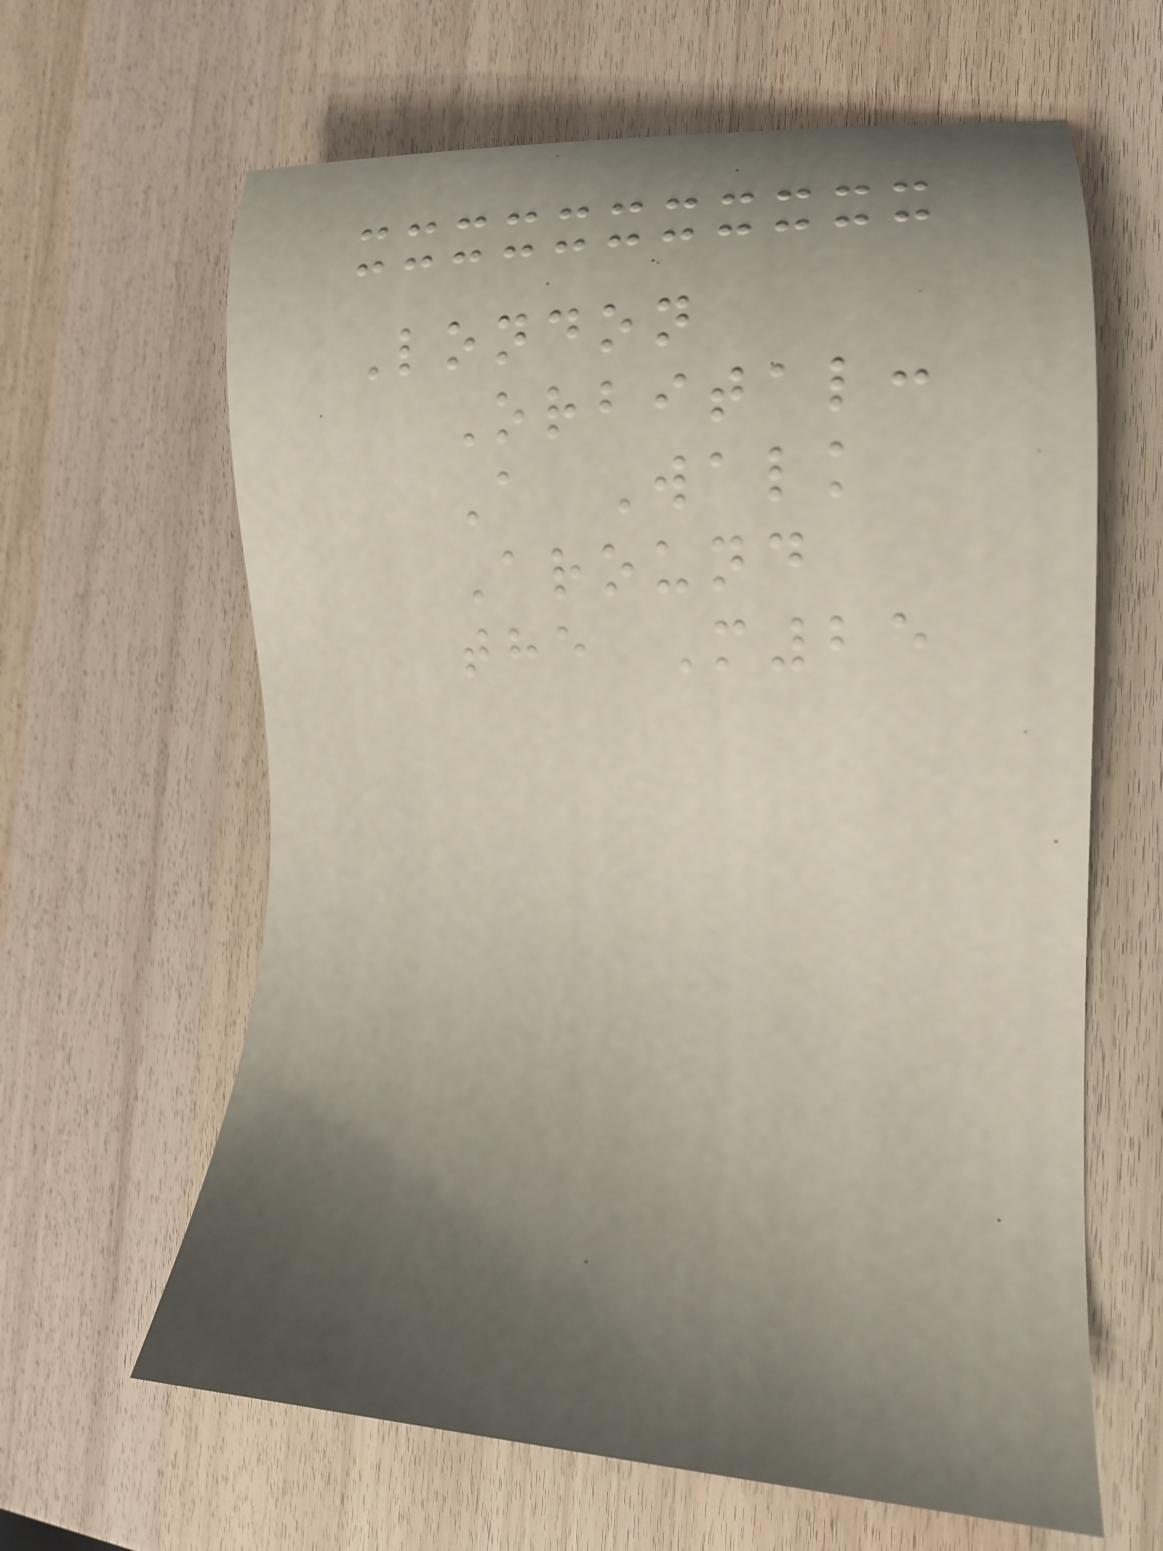London
Orbital:
A Walk
Around
the M25
